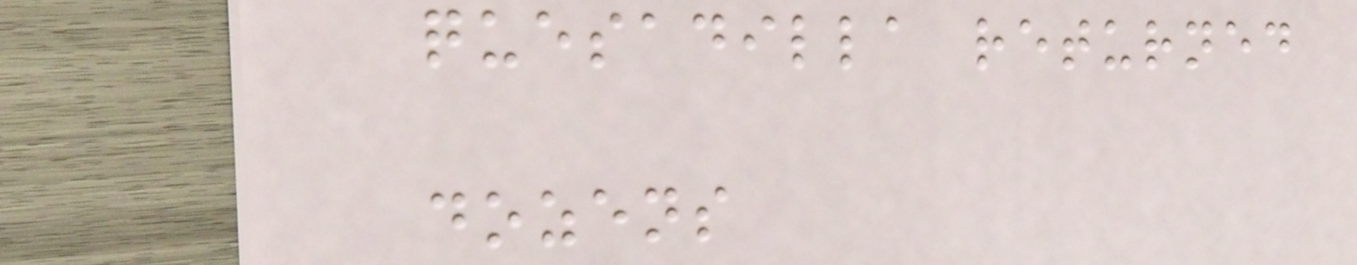quesadilla returned
dozens
